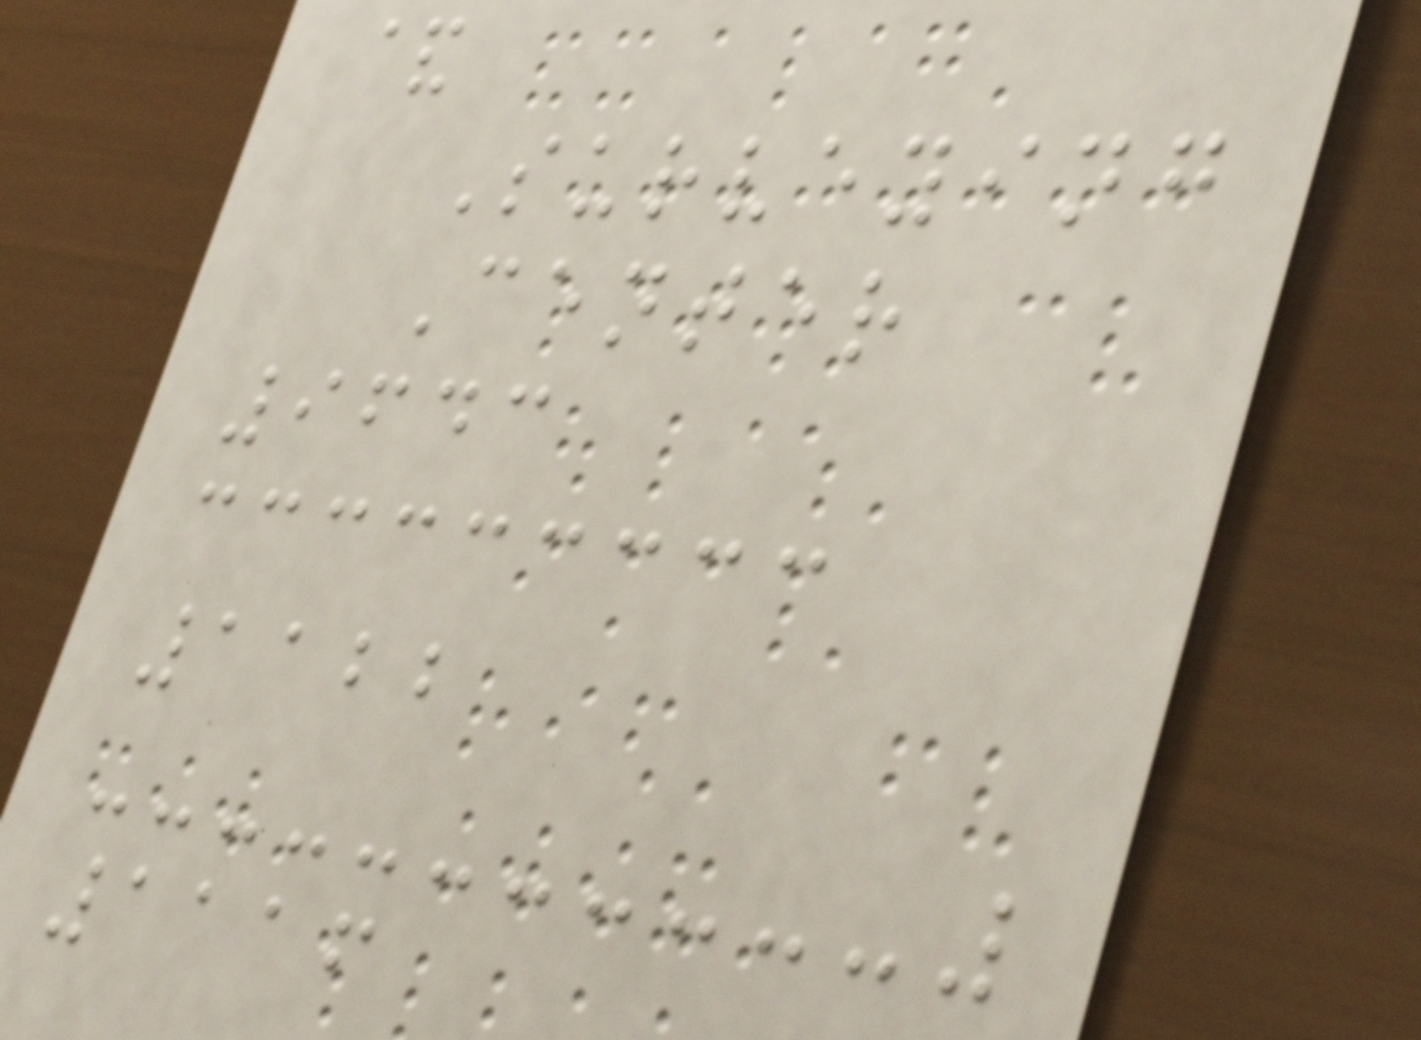&
Surveying
Center
9643
1122
1116
